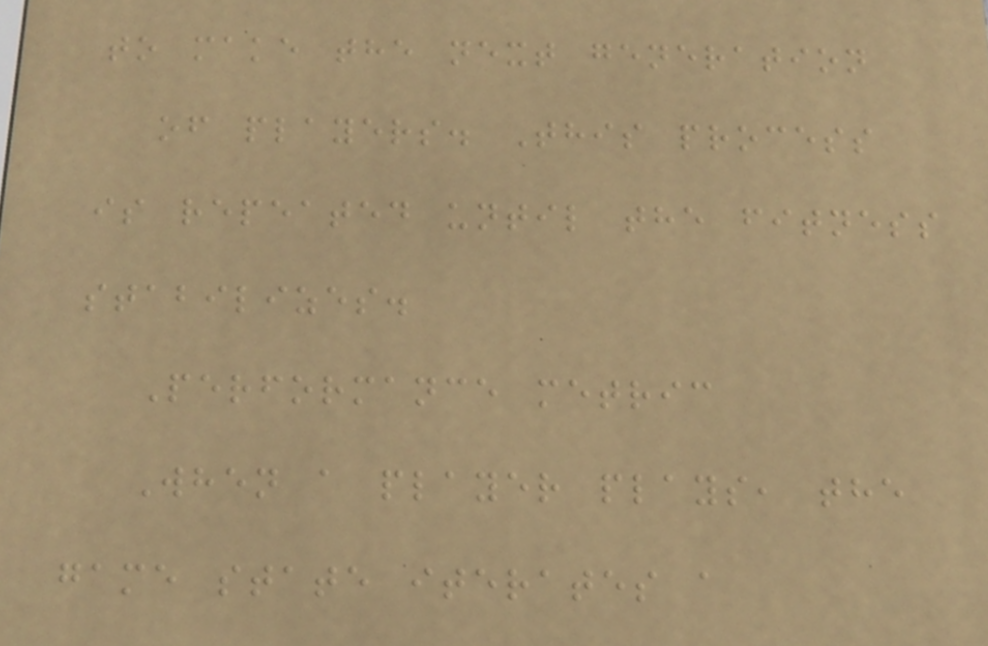to make the next generation
of players. This process
is repeated until the fitness
stabilizes.
Performance metric
When a player plays, the
game state iterates a
